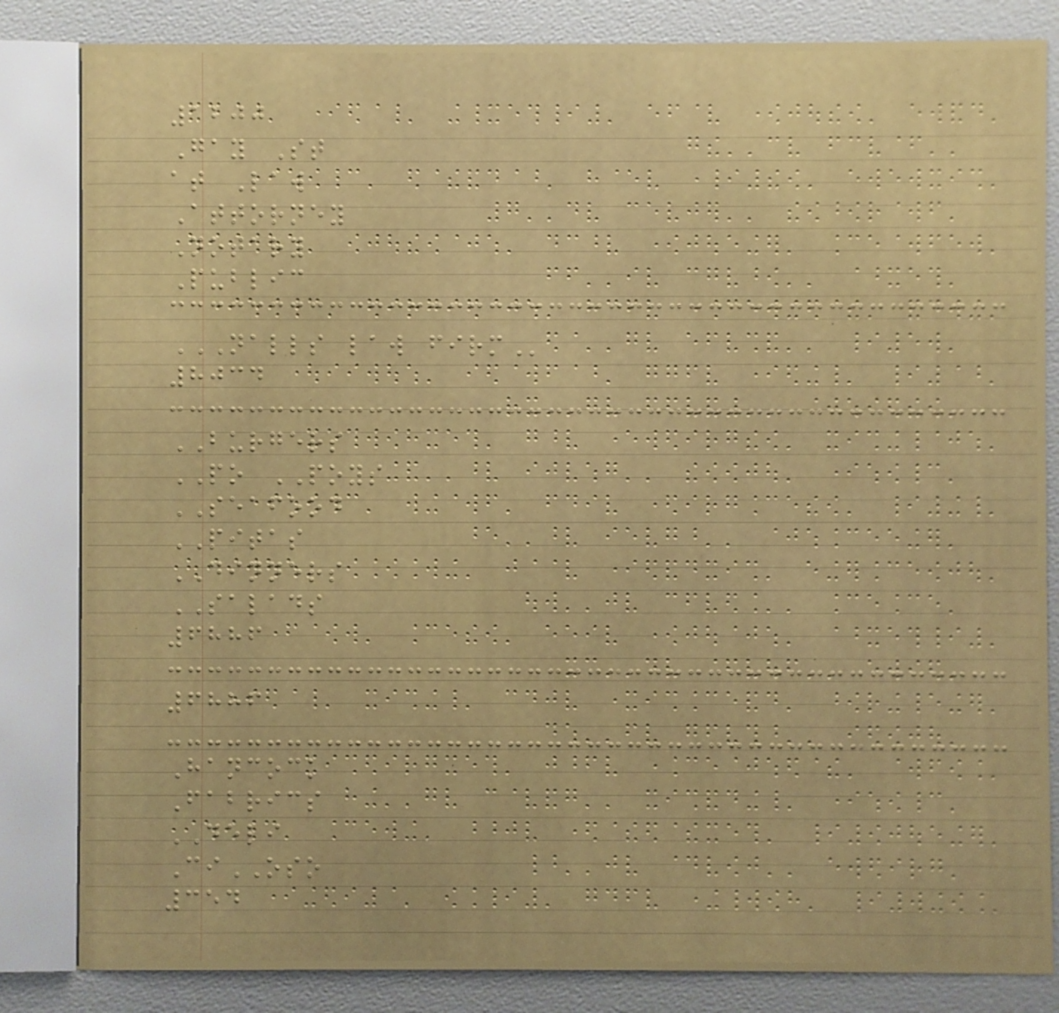1200
Gay St
at Law
Attorney
Notary
Public
NALLS LAW FIRM
8034
BURGERS
PO POYS
SEAFOOD
PITAS
DINNERS
SALADS
6886
6886
Hancock
Fabrics
DELI
CiOSO
354
